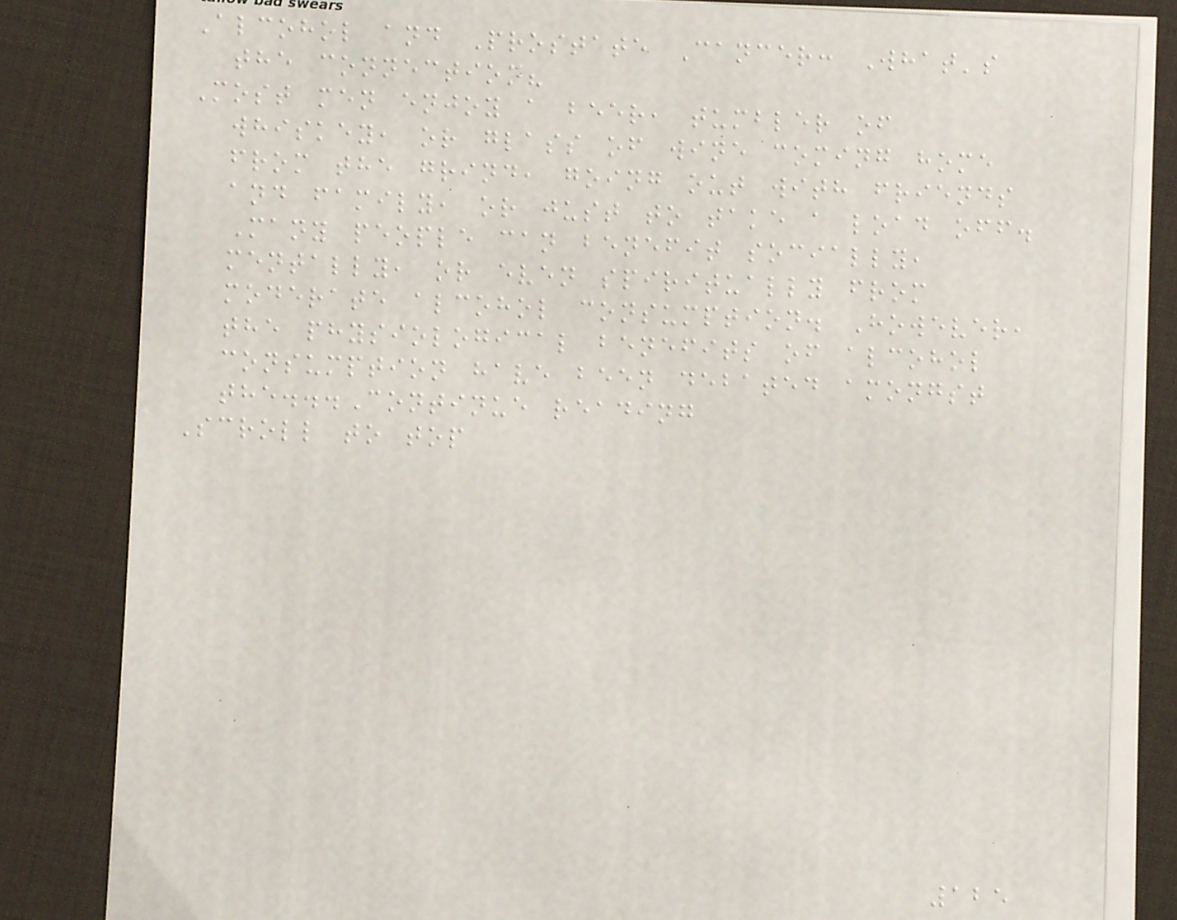Alcohol and Prostate Cancer: What's
the connection?
Most men enjoy a beer, tumbler of
whiskey, or glass of wine coming home
from the grind, going out with friends
and family, or just to take a load off.
Many people can benefit socially,
mentally, or even spiritually from
moderate alcohol consumption. However,
the physiological benefits of alcohol
consumption have been debated amongst
the...Continue reading
Scroll to top
125
